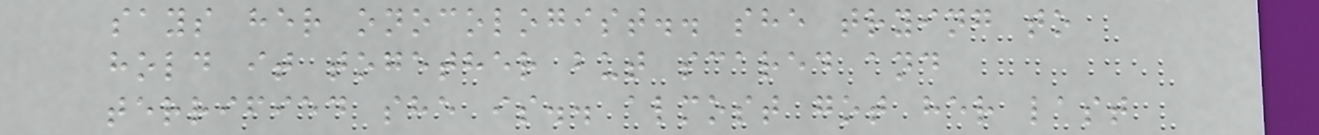says her onocologist.. she trying to
hold it together but scared and
terrified she is.. almost got her last
